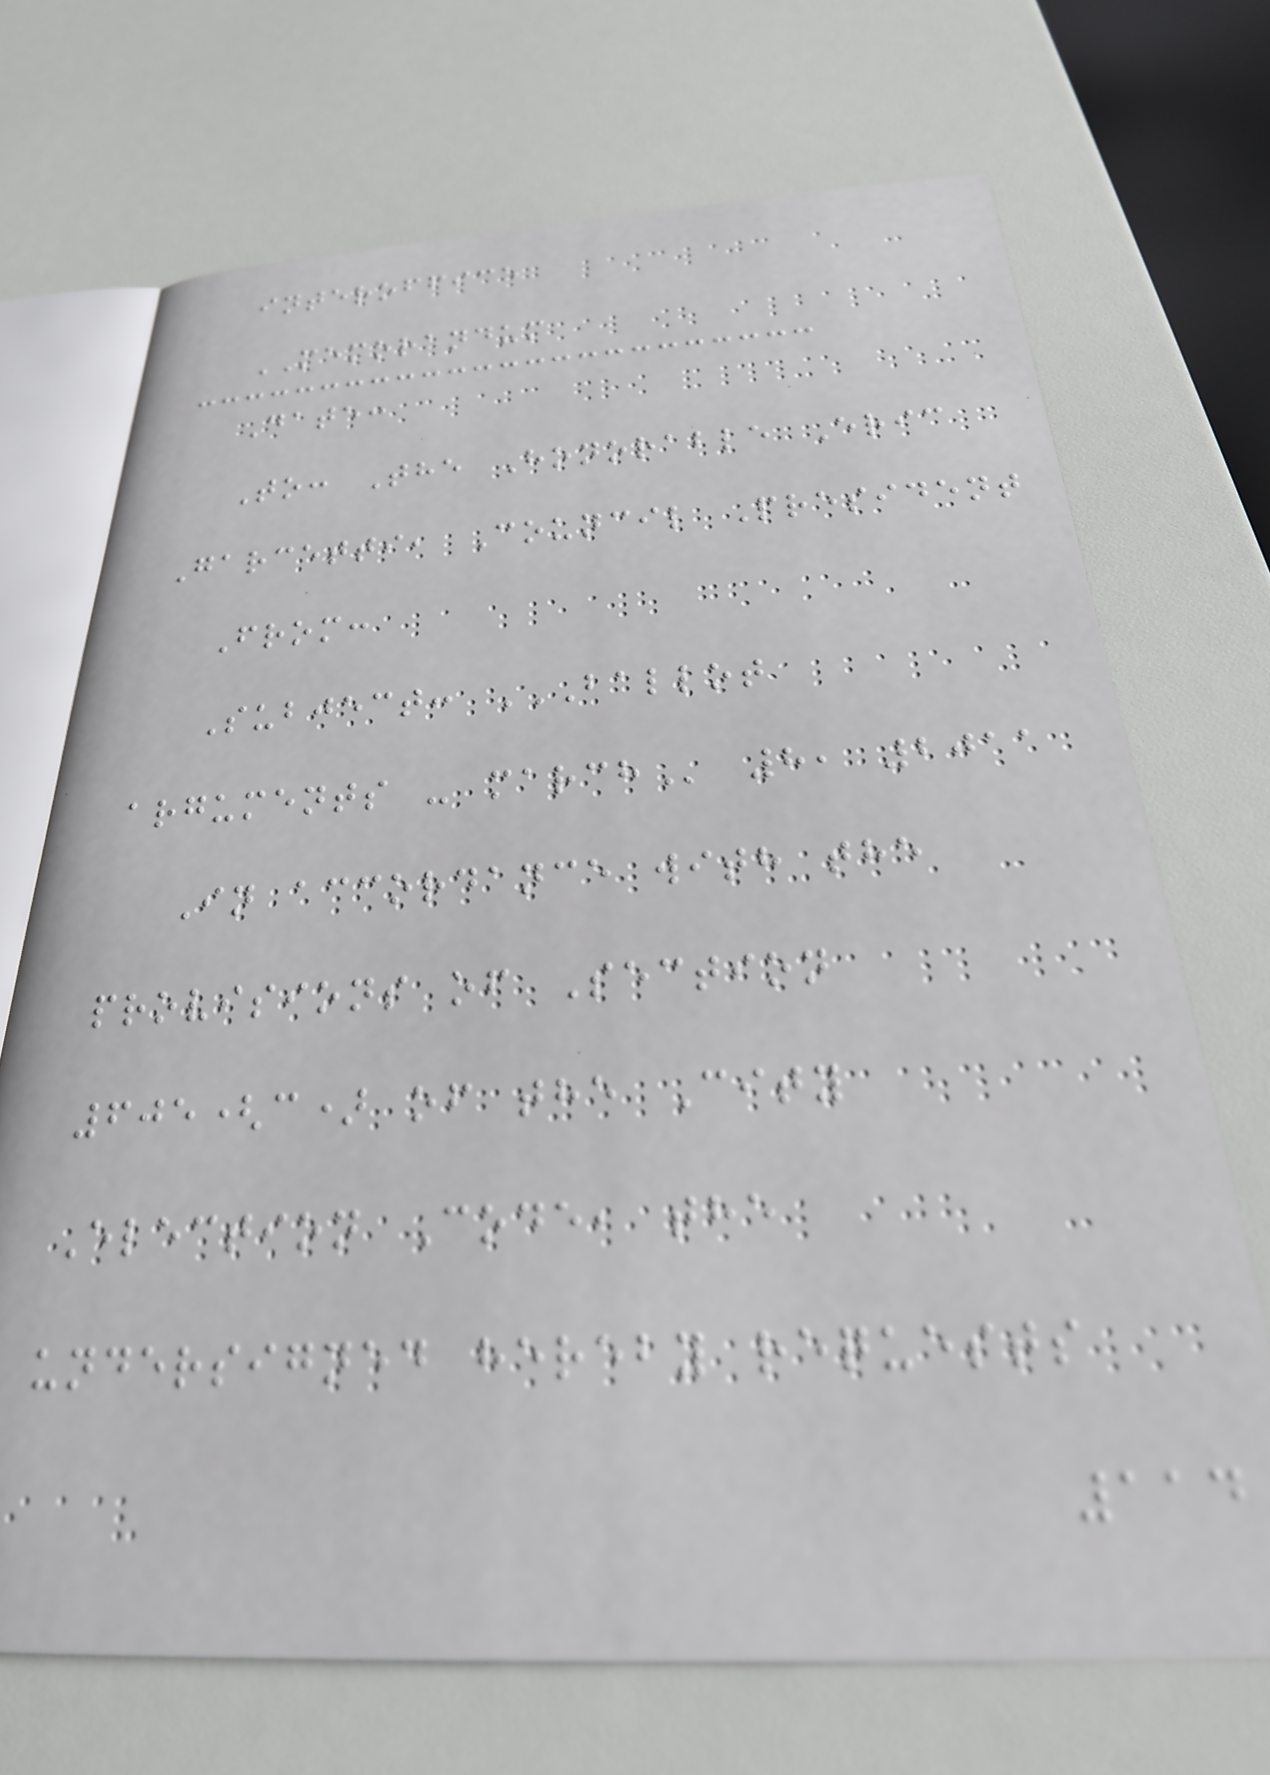interoffice
MEMORANDUM
Date:
To: The Honorable Eric
Garcetti, Council President
From:
Subject: BALLOT
ARGUMENTS - MARCH 8, 2011
In accordance with the
provisions of Section
605(c) of the City
Election Code, the
undersigned hereby requests
114
